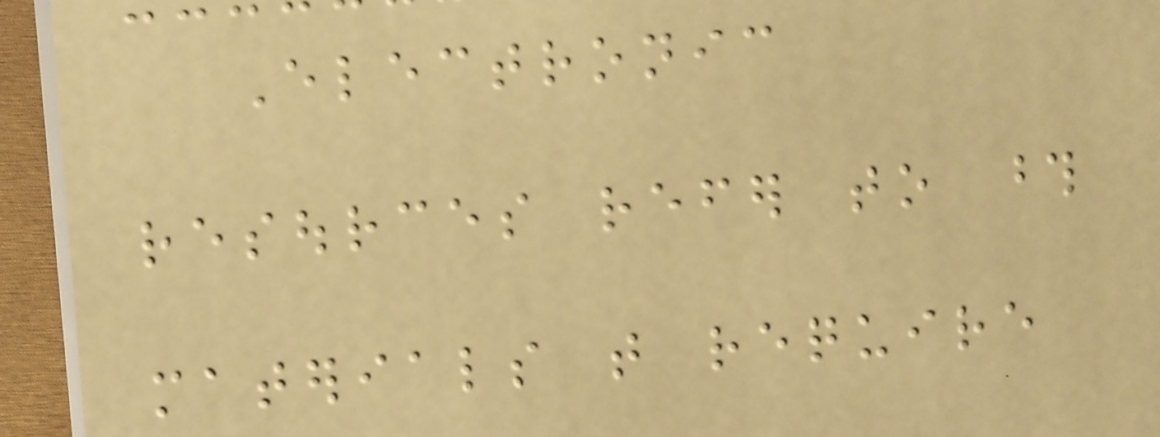Electronic
resources refer to those
materials that require
